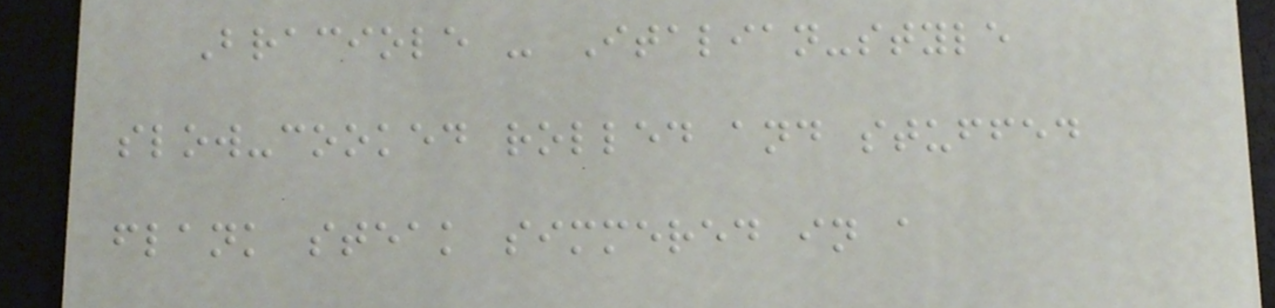Braciole - Italian-style
slow-cooked rolled and stuffed
flank steak simmered in a
